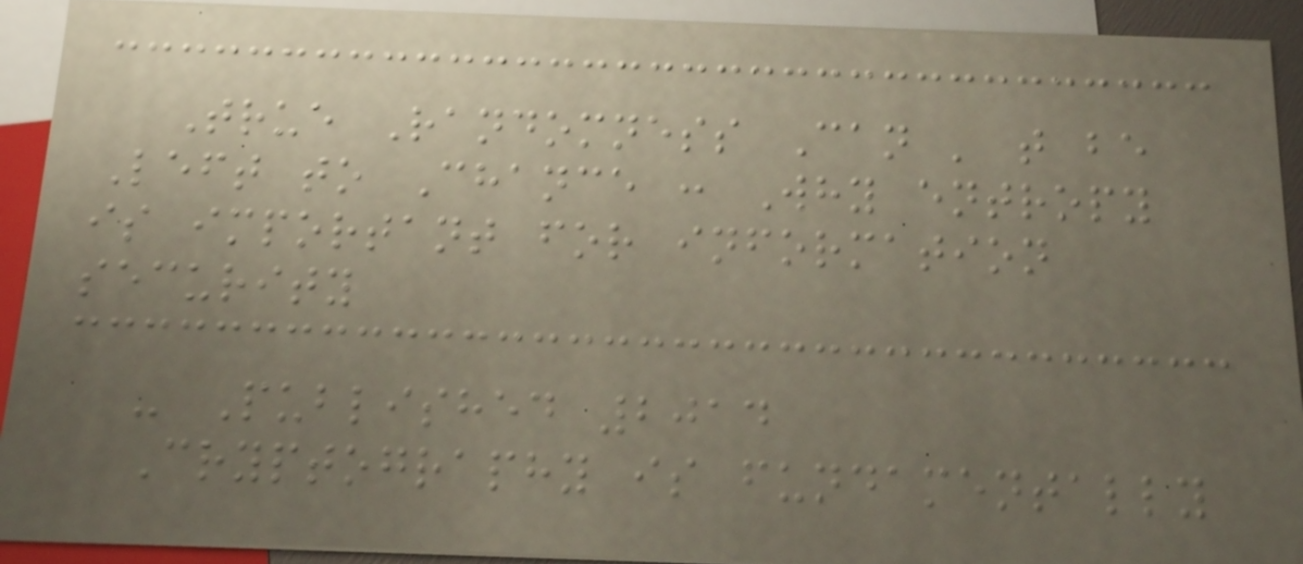True Randomness Can ' t be
Left to Chance : Why entropy
is important for information
security
- Published 2014
Cryptography is fundamentally
